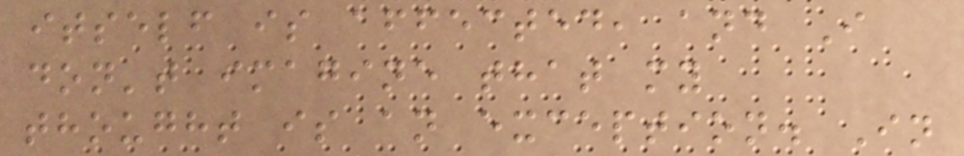itself is affected, and I
don't imagine that my
thought is an exception. In
